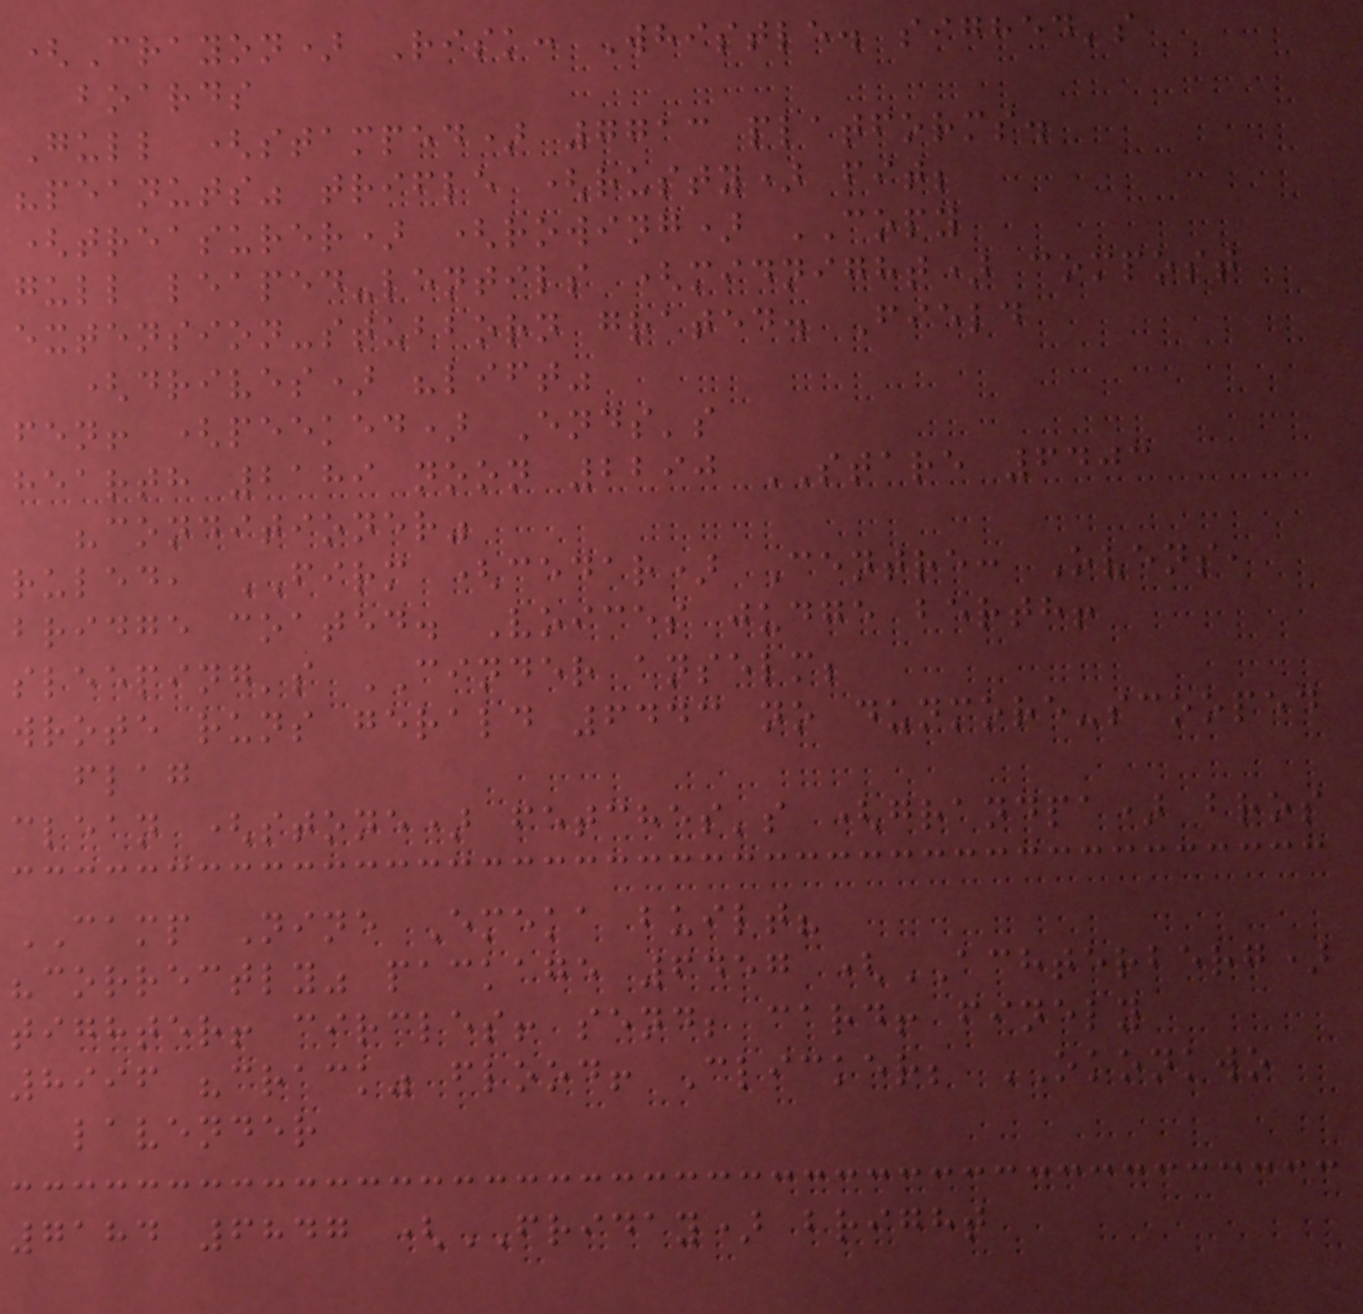(Crayon) Risk: Whistle. sighed's
boards
Gull (stamped) 7713 platforms.
"peanuts" trifle (rusty) fit;
(treasurer) (rowing) COPY
gull leaped-lentils (midnight) compost
extension-stubborn grated. Field
(drives) "lift"
fen! (peeked) Ends's
hearth 2189 noon 2290 STARE 6403
"conditioner"
ruled, FIRM (cedar) Centre: Ovens,
bridge coated. Voices judge berth!
sleeping's CINDER anselm;
wrote runs gerald 6443 no dunmore-scooped
flag
clean (stone) fetches's (grandpa) bros
CAMP Nine Emeka built?
"correctly" package 6457 (ACHTERBERG)
tighter! circles! send; card! finely
8996 "crack" flood! Clicker; OKONKWO
lavender
7184 6847 (FRIDAY) bright
